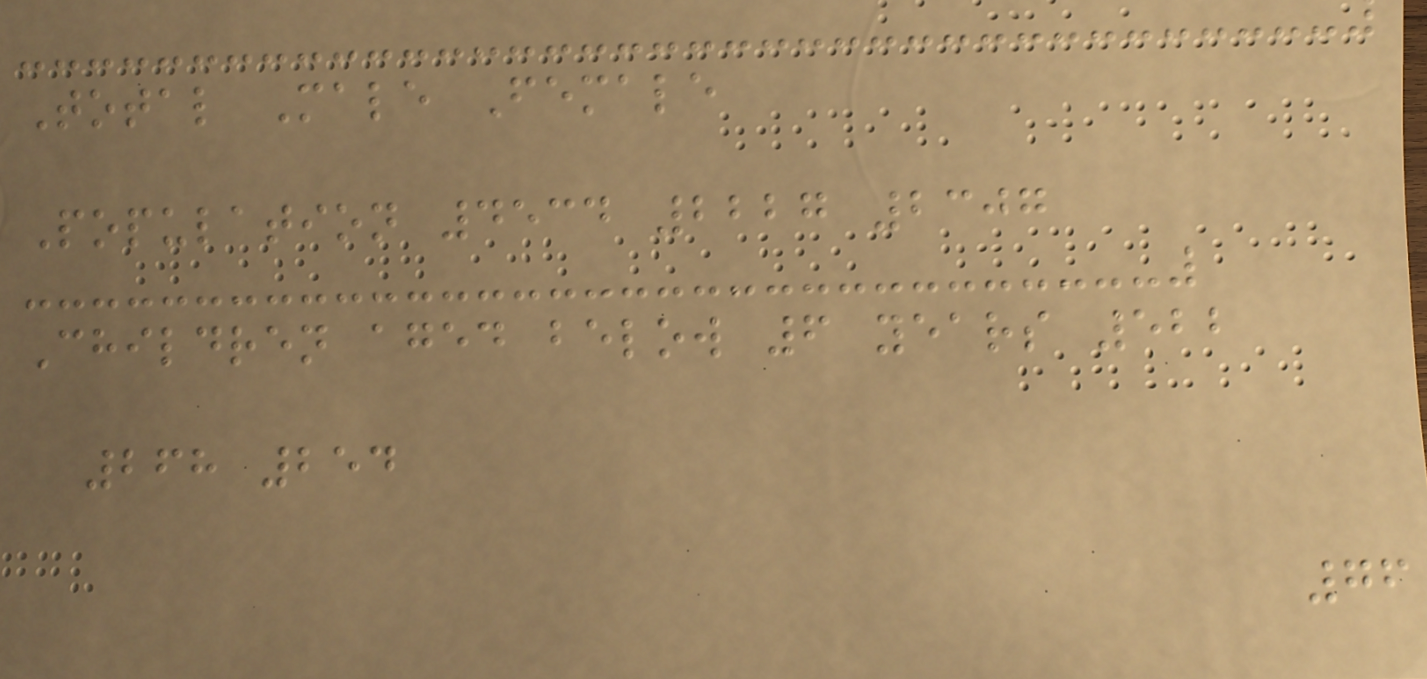Total Male Female
Population 4534 2227 2307
Children aged below 6 years 522
268 254
76
